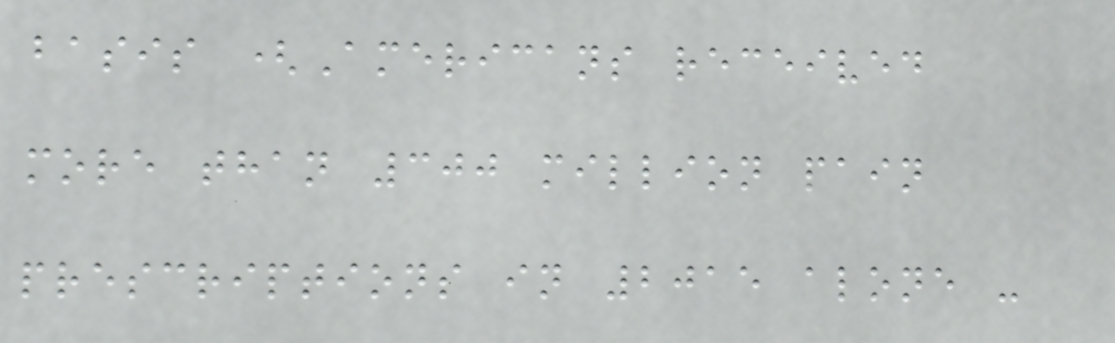basis (Americans received
more than 300 million pain
prescriptions in 2015 alone -
